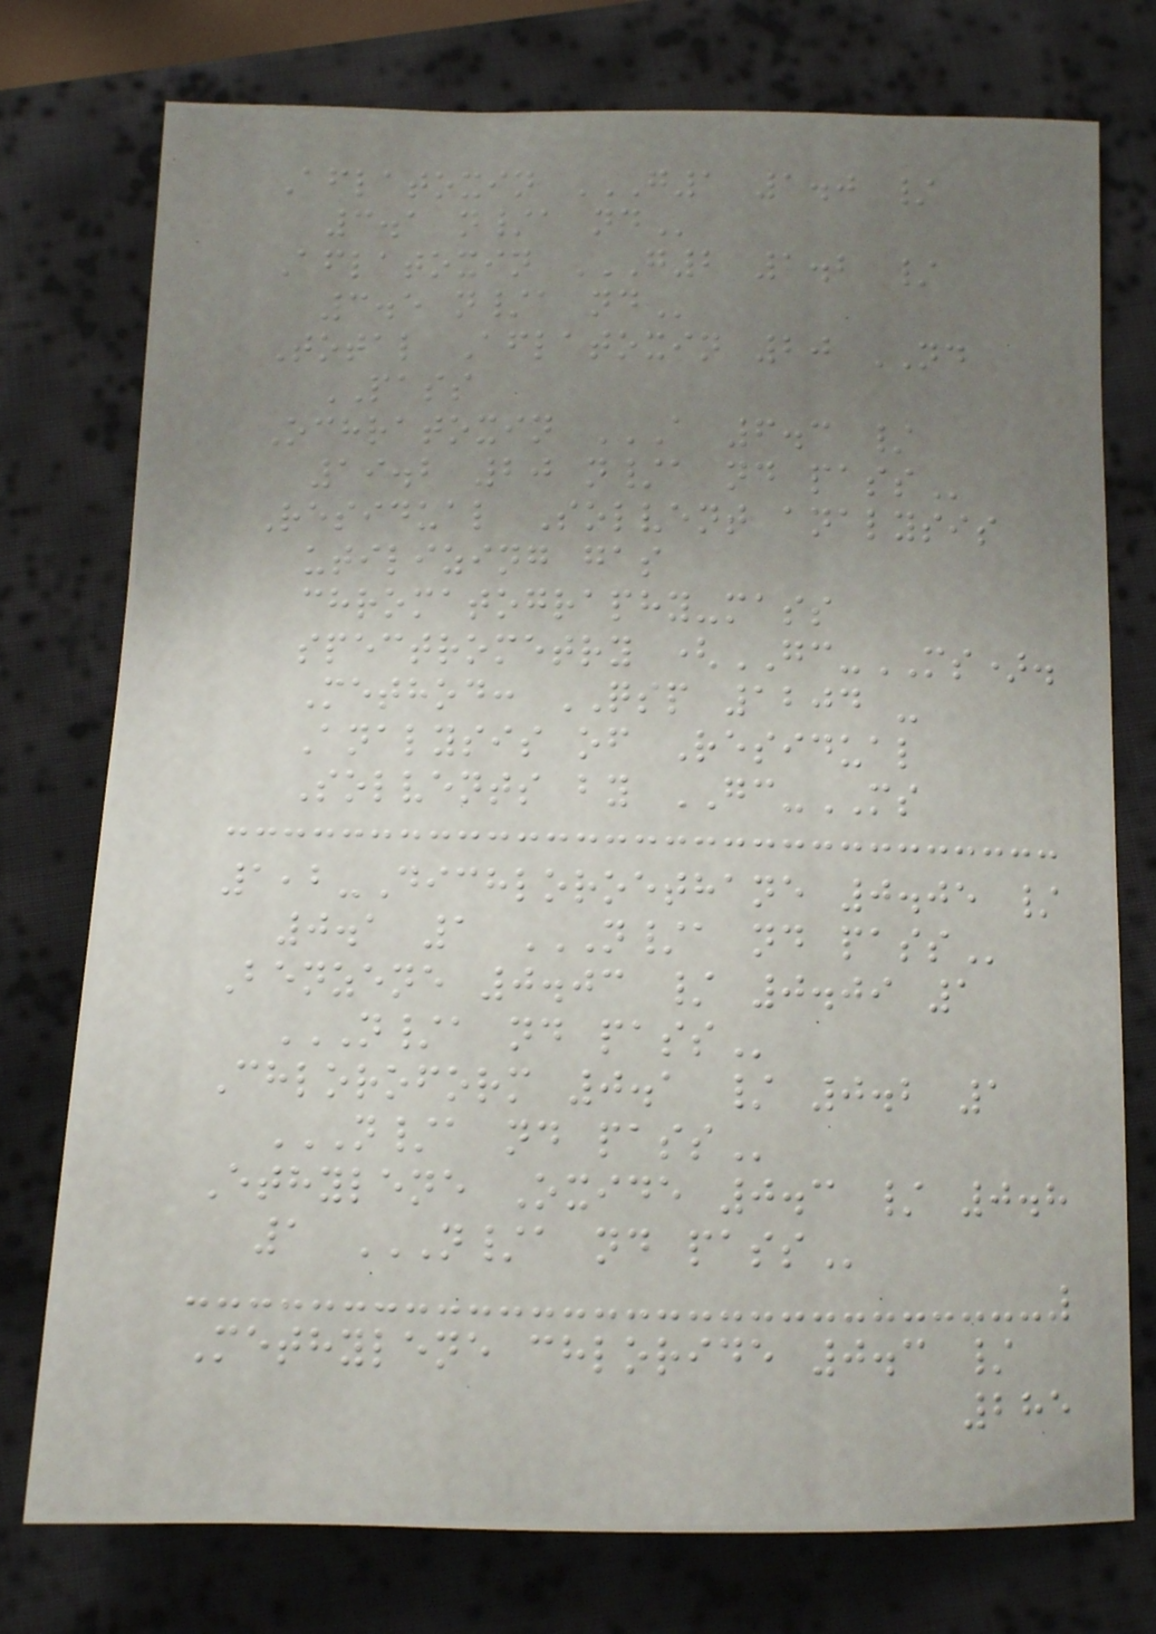Aflatoxin G1 1.0 /
3.1 N/A ND
Aflatoxin G2 1.2 /
3.5 N/A ND
Total Aflatoxin 20 ND
PASS
Ochratoxin A 6.3 /
19.2 20 N/A ND PASS
Residual Solvent analysis
utilizing gas
chromatography-mass
spectrometry (GC-MS).
Method: QSP 1204 -
Analysis of Residual
Solvents by GC-MS
1,2-Dichloroethane 0.05 /
0.1 1 N/A ND PASS
Benzene 0.03 / 0.09 1
N/A ND PASS
Chloroform 0.1 / 0.2 1
N/A ND PASS
Ethylene Oxide 0.3 / 0.8
1 N/A ND PASS
Methylene chloride 0.3 /
285
